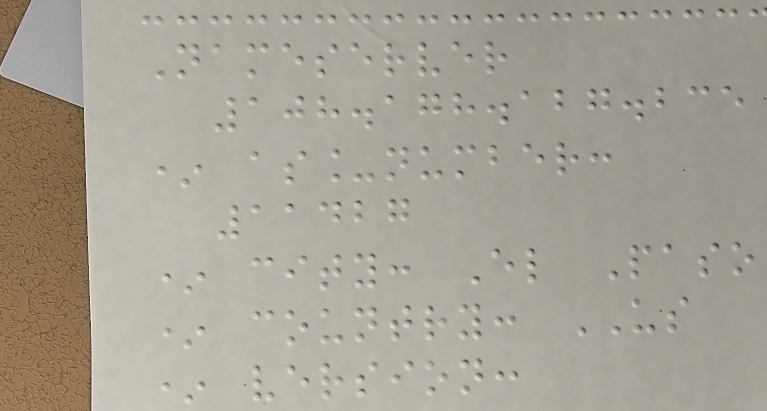Nameserver
108.178.127.235
* as_number:
11427
* city: El Paso
* country: US
* version:
